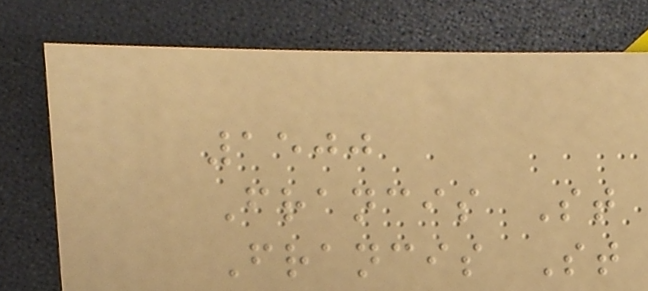1500
Francis St
Francis St
